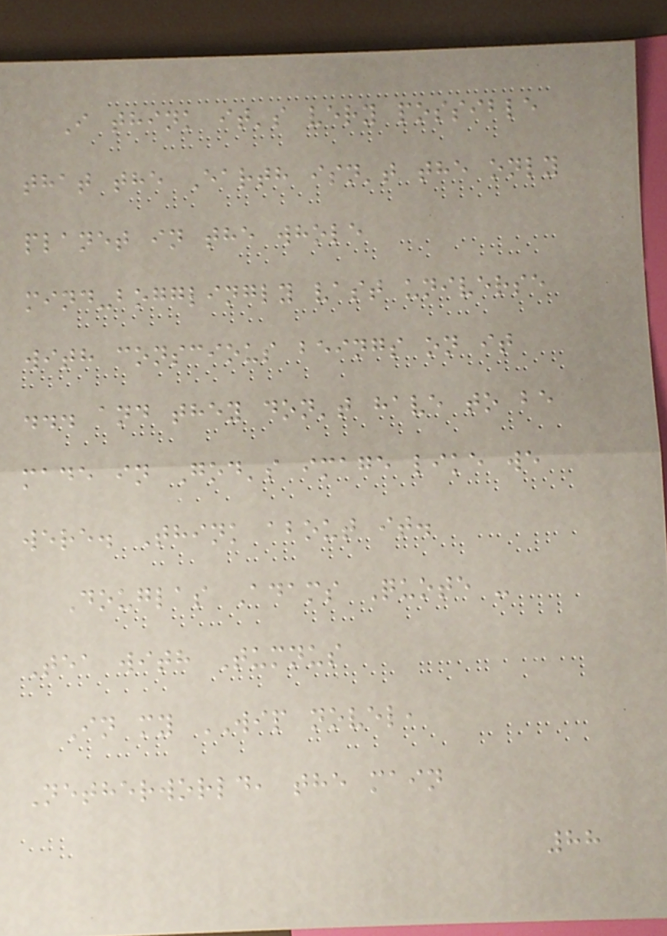I think it's very possible
that the Earth isn't the only
planet in the whole
mind-bogglingly vast universe
with conscious beings on it
... and they don't have to be
made in God's image like we
were. Think about it.
Douglas Adams Quote -
Tea with Tumnus
In my WIP novel,
Netherworld, the main
88
